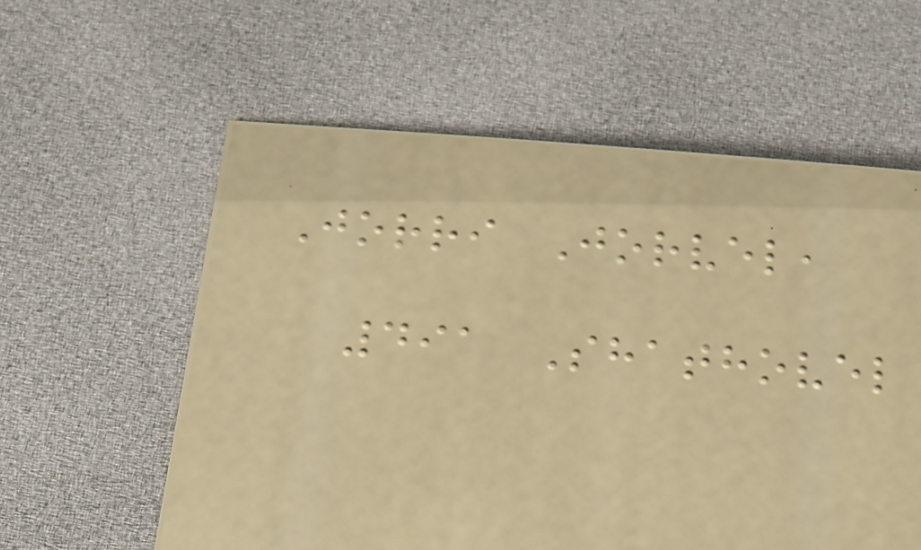Jorri Jorvel,
491 Shathovel
